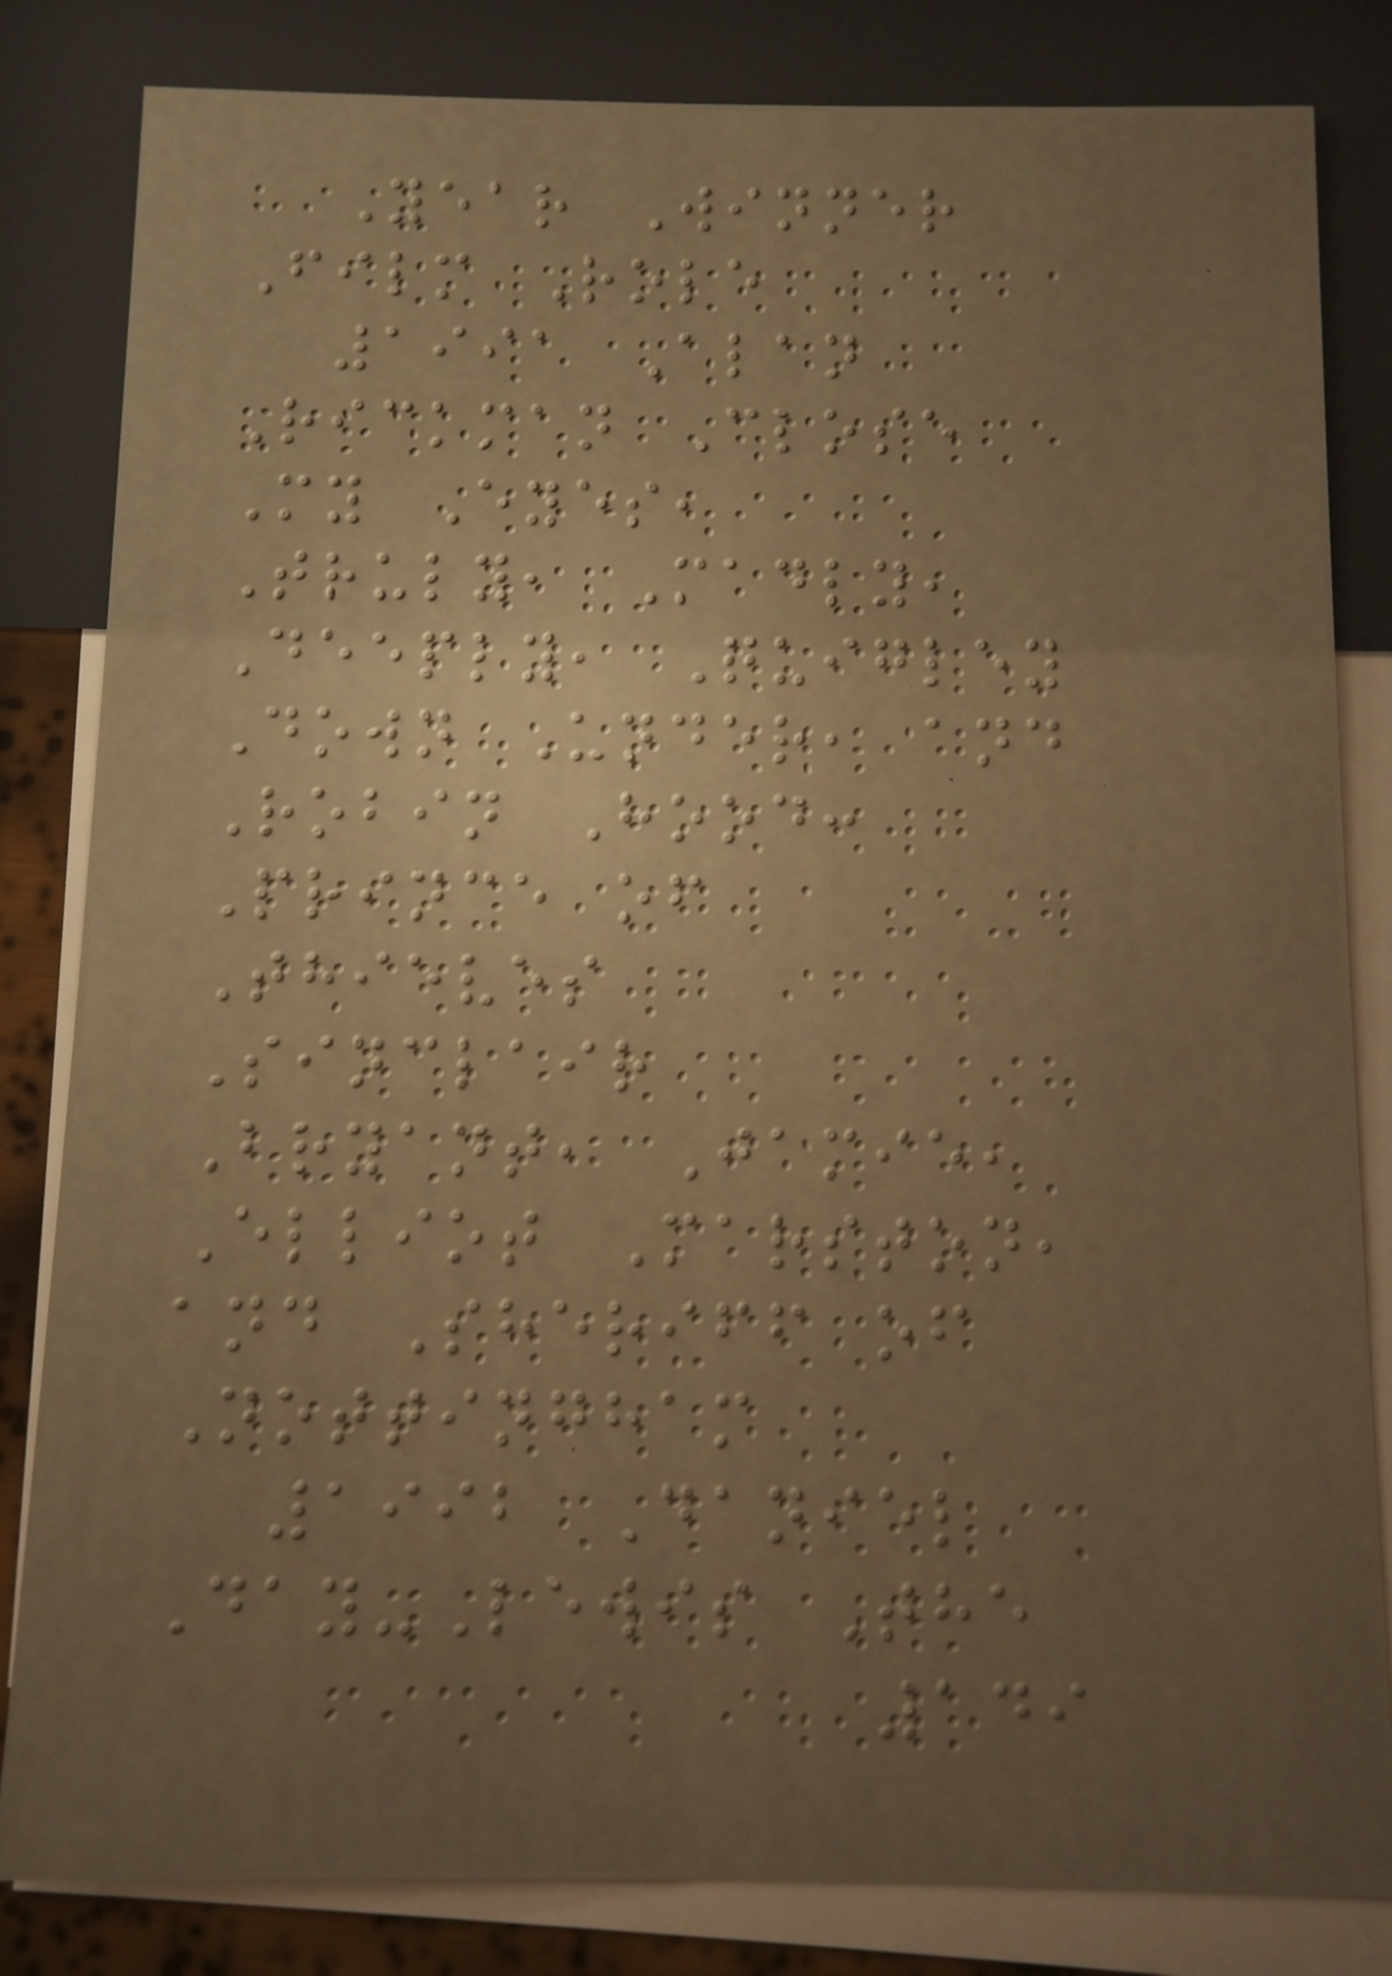Year Winner
Film Role
1991 Alan
Rickman Close
My Eyes,
Truly, Madly,
Deeply, Quigley
Down Under, and
Robin Hood:
Prince of
Thieves
Sinclair
Bryant, Jamie,
Elliot Marston,
and Sheriff of
Nottingham
1992 Daniel
Day-Lewis The
149
